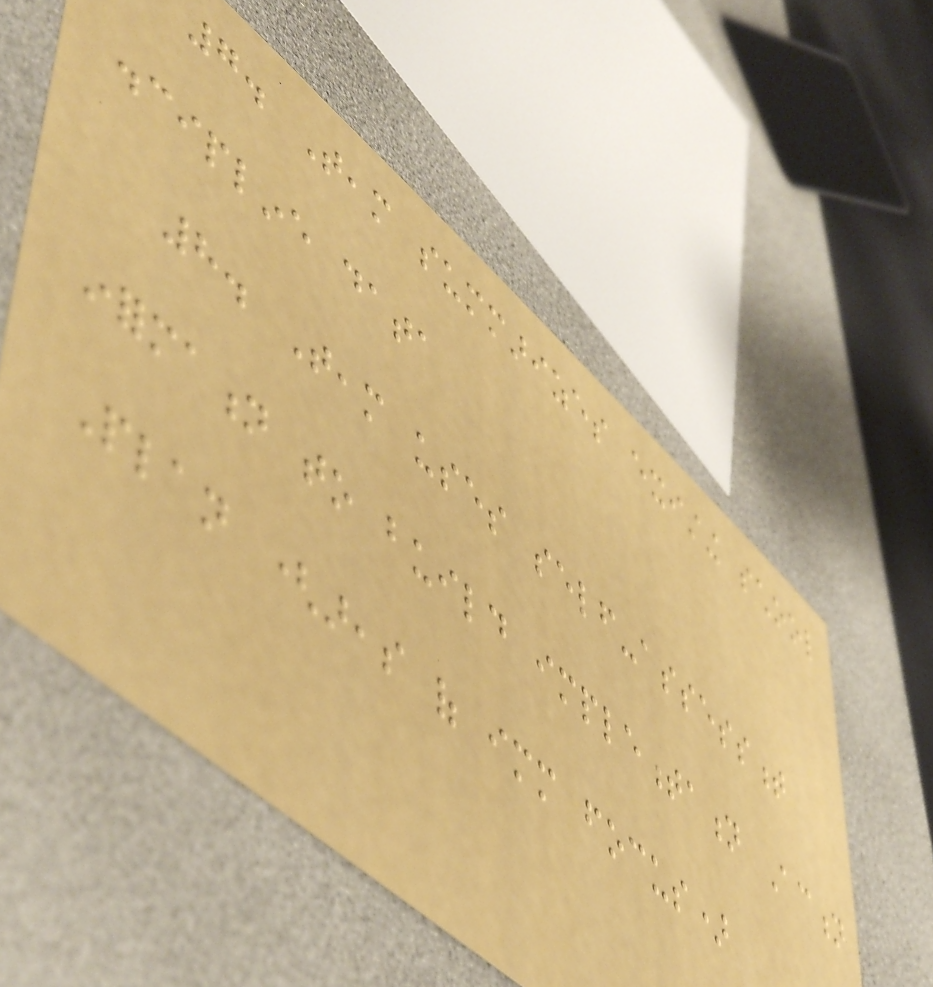7. Team summarizes existing school
discipline data
8. Team uses self-assessment
information to build implementation Action
Plan (areas of immediate focus)
